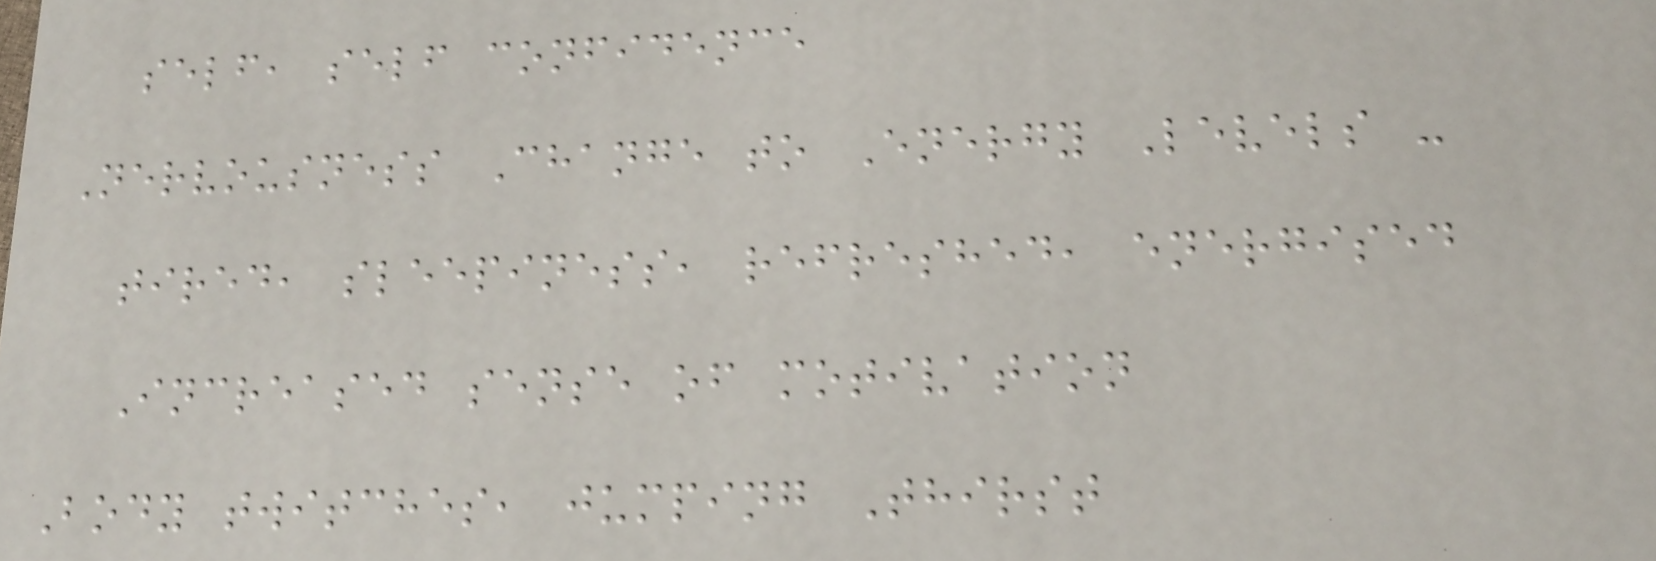self, self confidence
Nervousness Change to Energy Levels -
tired, sleepiness, refreshed, energised
Increased sense of motivation
Body twitches, jumping Thirst
